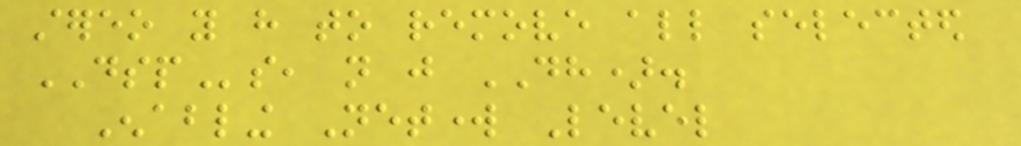stereo you have to remove all selected
DSPs, not just DH).
Enabling Network Level
